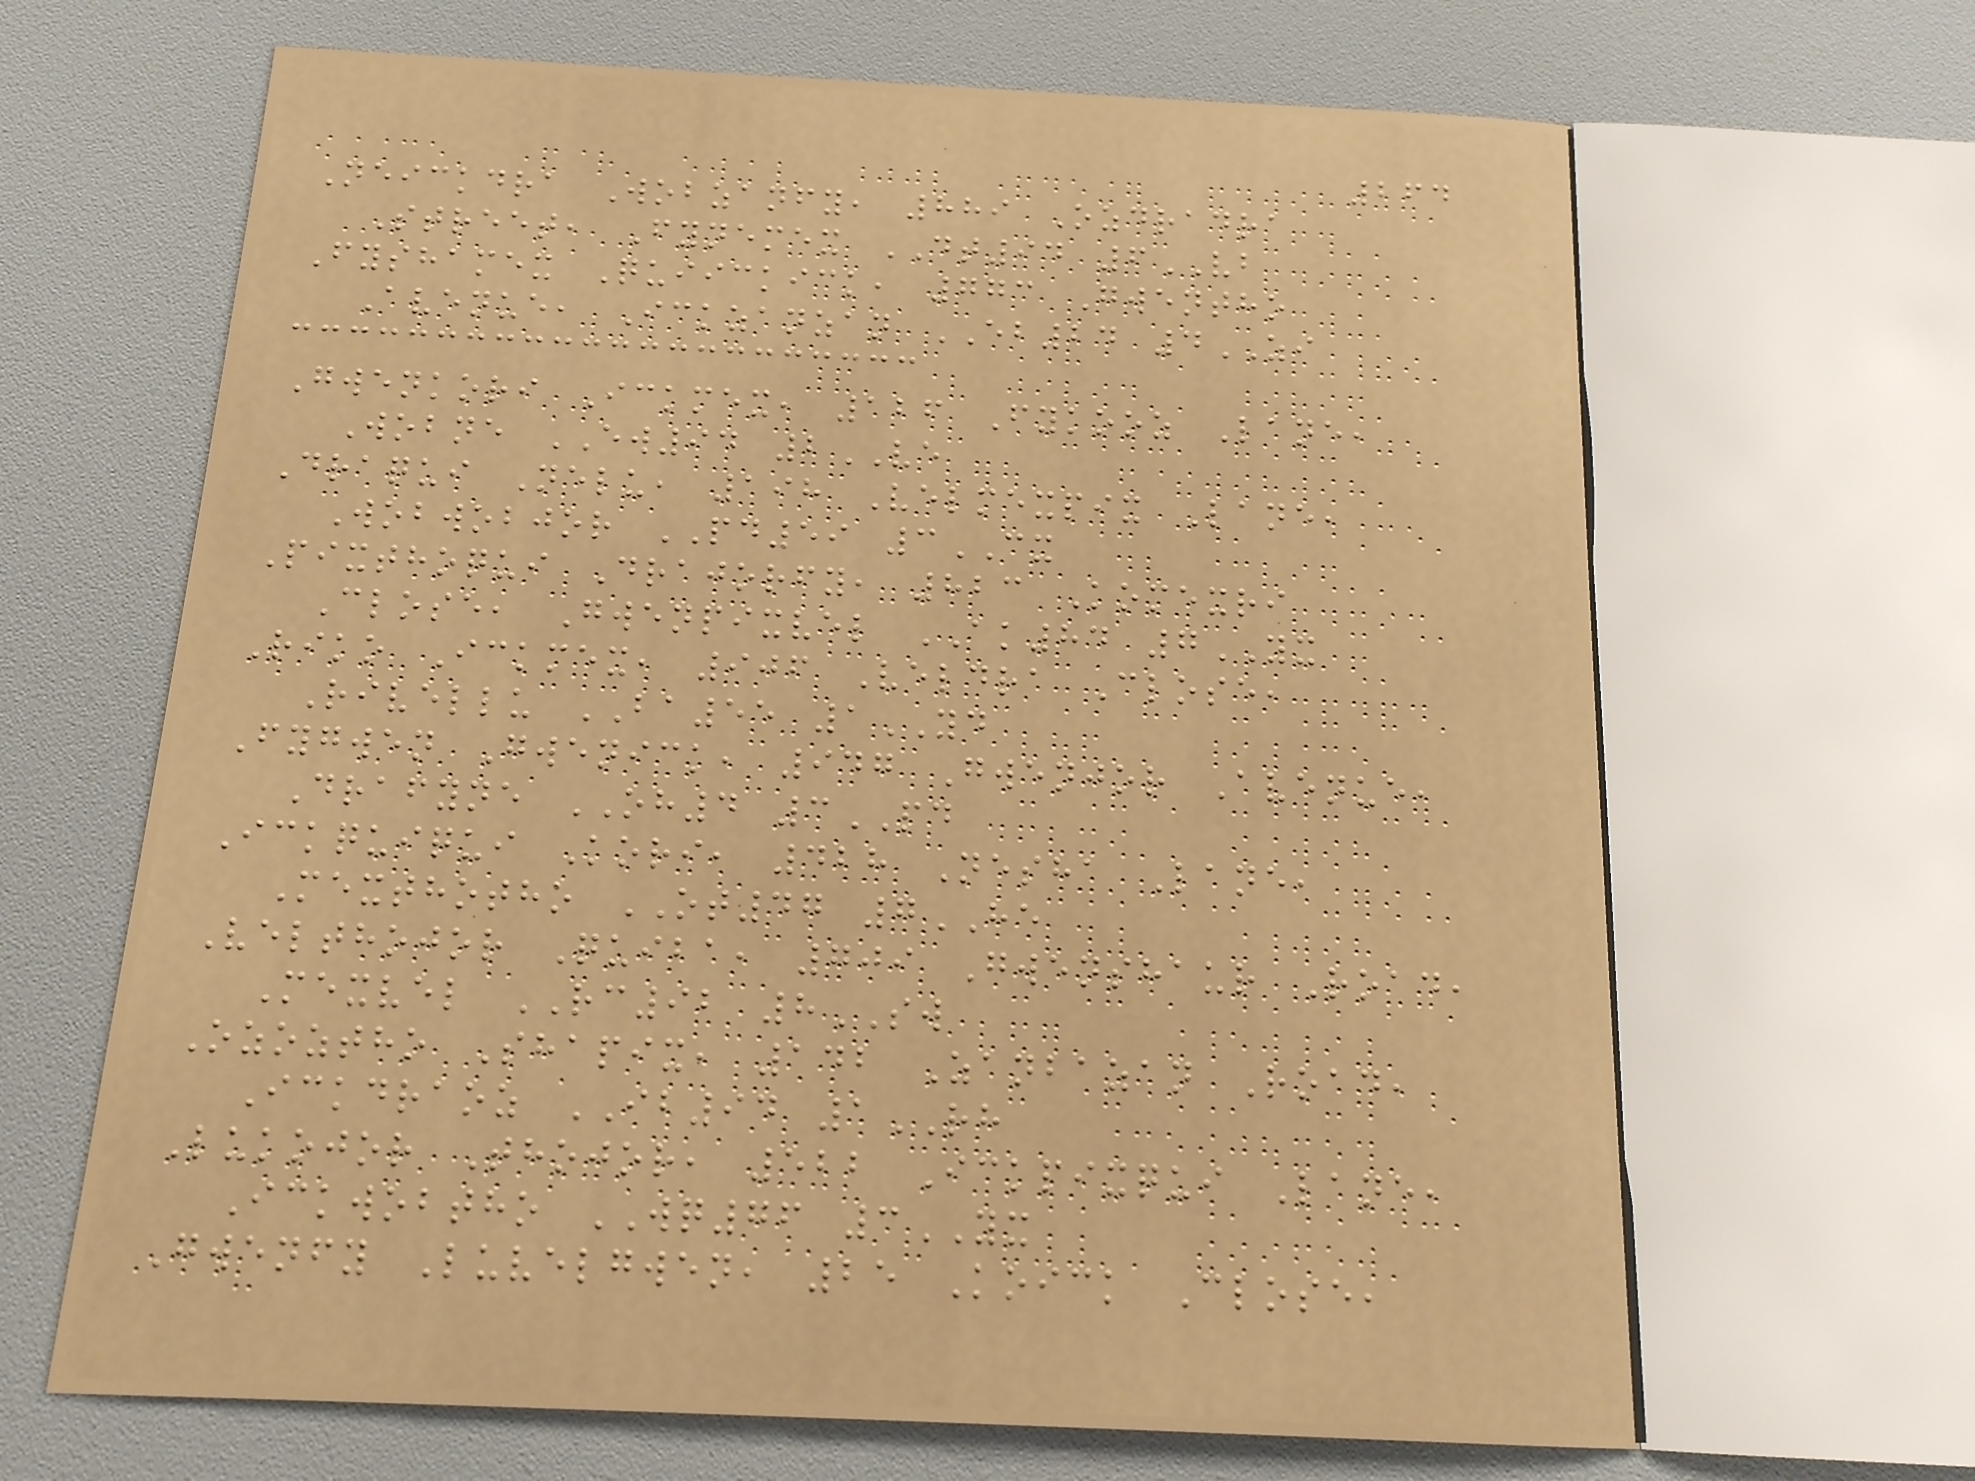264
Neickdra Wobzanfy, 889 Ozdradra
Street, Fynemex DT94 6VB
Fyshamex Quiickick, 773 Gwentho
Avenue, Ickzanzan EB24 4ZI
Gwenkori Ickmex, 126 Fykooz Lane,
Wobne EW94 2VE
Draqui Nelu, 198 Velmexpix Lane,
Wobwobjor PD59 3CX
Pixthoqui Drajorfy, 823 Komexri
Close, Gwenpixvel AK84 7YX
Riko Ickmex, 906 Veldra Close,
Rivellu BA55 1YD
Fygwen Gwenick, 947 Gwenjor Avenue,
Drafyne OH4 3PD
Ickquiqui Kori, 428 Nesha Lane,
Mexthotho OT47 7HE
Velthojor Quiba, 709 Gwenshaur Road,
Mexvel RC92 8SW
Ozoztho Shapix, 142 Zanbazan Road,
Ickdraoz IB94 1RH
Lukojor Thojor, 522 Ickpixqui Lane,
Ickwobtho WQ76 3YX
Gwenfy Luvelgwen, 25 Koick Close,
